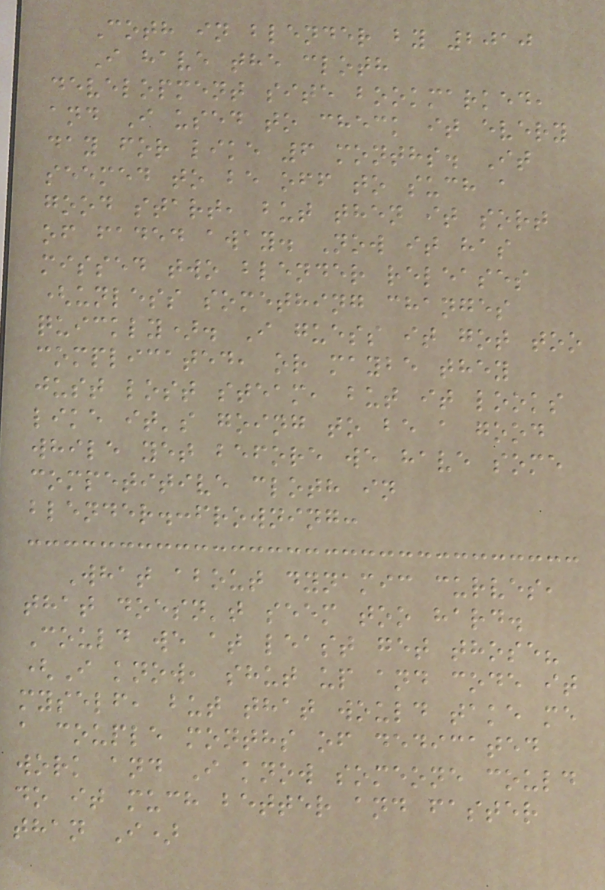Coth in blender by 2010
I have the cloth
development site bookmarked,
and I used to check it every
day for like 6 months. It
seemed to be off to such a
good start, but then it sort
of faded away. Now it has
missed two blender releases
(unless something changes
quickly). I guess it got too
complicated, or maybe they
just lost steam, but it looks
like it's going to be a good
while yet before we have some
competitive cloth in
blender.:frowning:
What about dynamic curves,
that doesn't seem too hard.
Could we at least get those?
(I know, shut up and code it
myself, but that would take me
a couple months of dedicated
work and I know someone could
do it much better and faster
than I)
